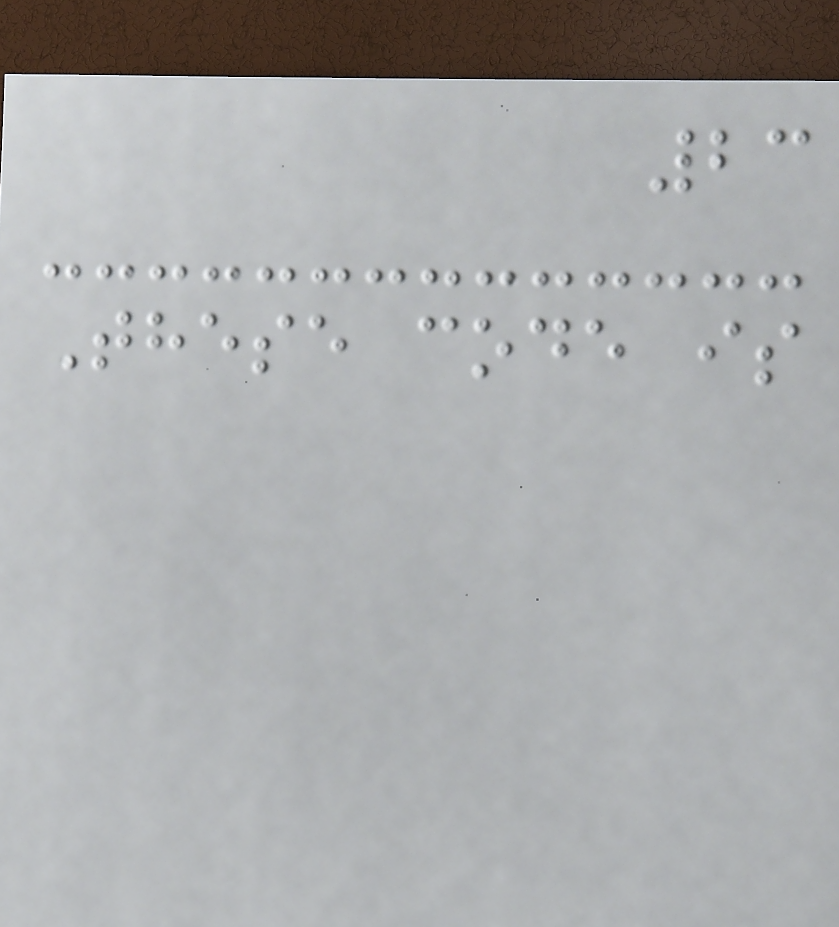23
These code is
